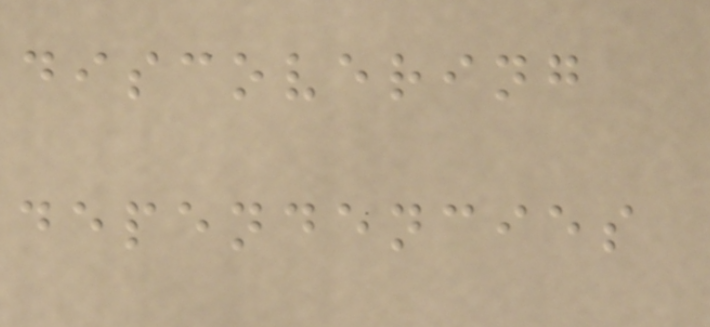discovering
dependencies
